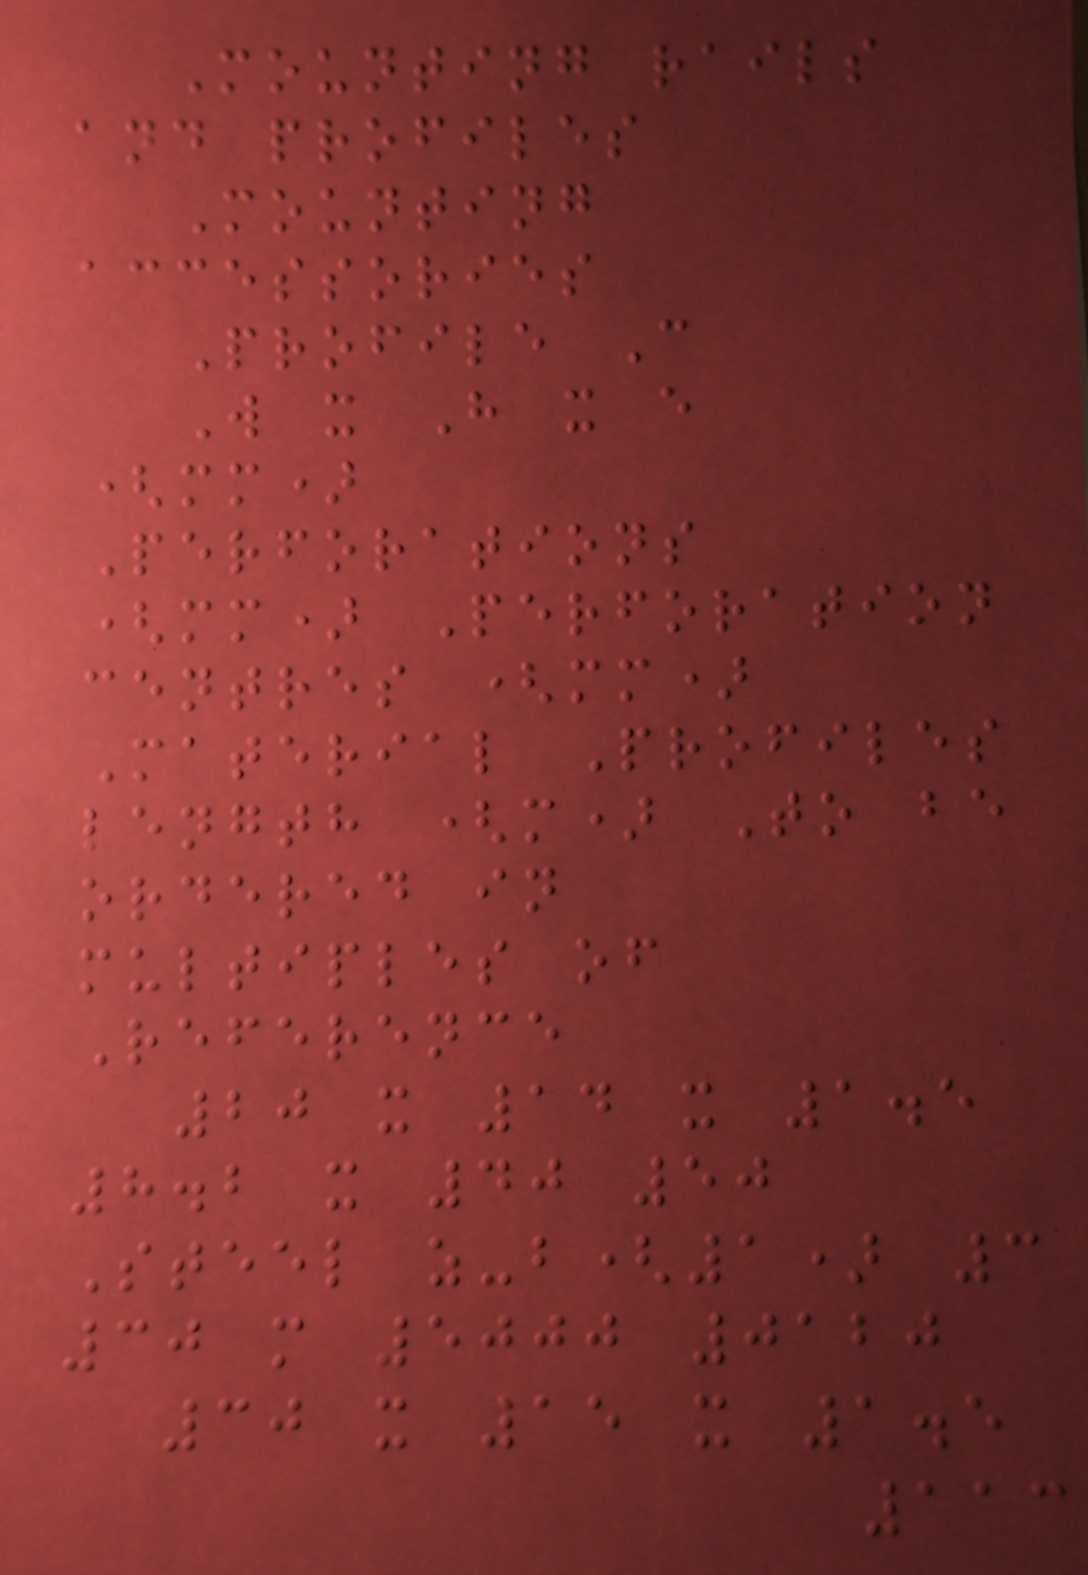Mounting rails
and profiles
Mounting
accessories
Profile C
W x H x e
(mm)
Perforations
(mm) Perforation
centres (mm)
Material Profiles
length (m) To be
ordered in
multiples of
Reference
20 x 14 x 1.5
8.2 x 40 50
Steel z-b(1) 3
30 m 5000 0120
30 x 15 x 1.5
113
